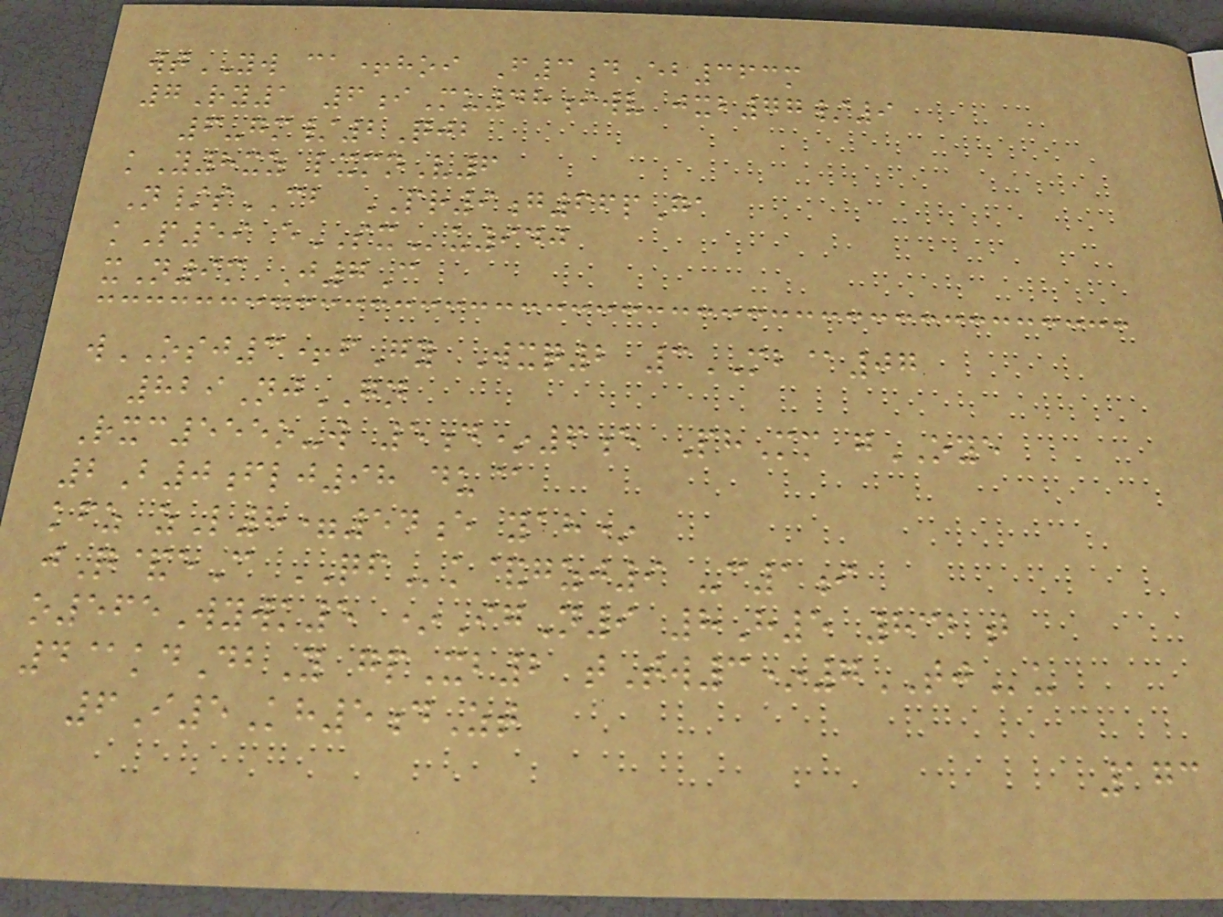wtYW ca+hoi F3dEb363m
7Ry1 6iMu48iwv jxb77/9
6-gm/2Qjb
kY8xz lxmnV6
N/sCB PR9g66pGa
kP59 eSXu940
xN9m J7C
wOSJ3+fGy Wxq2 3MB@07
829NjGN
Rxc555o-w 5d*6e PhMm gOYE
2B0flj98 du@
kfz zL8=54e yah*
jQ&eC QFk&gzj9 -c1i
o565Wywk5 *IgN9 8H5 832b
4@kdDbY gpXb2 tTw3*7TJu
6I5Kh5dZt
173
